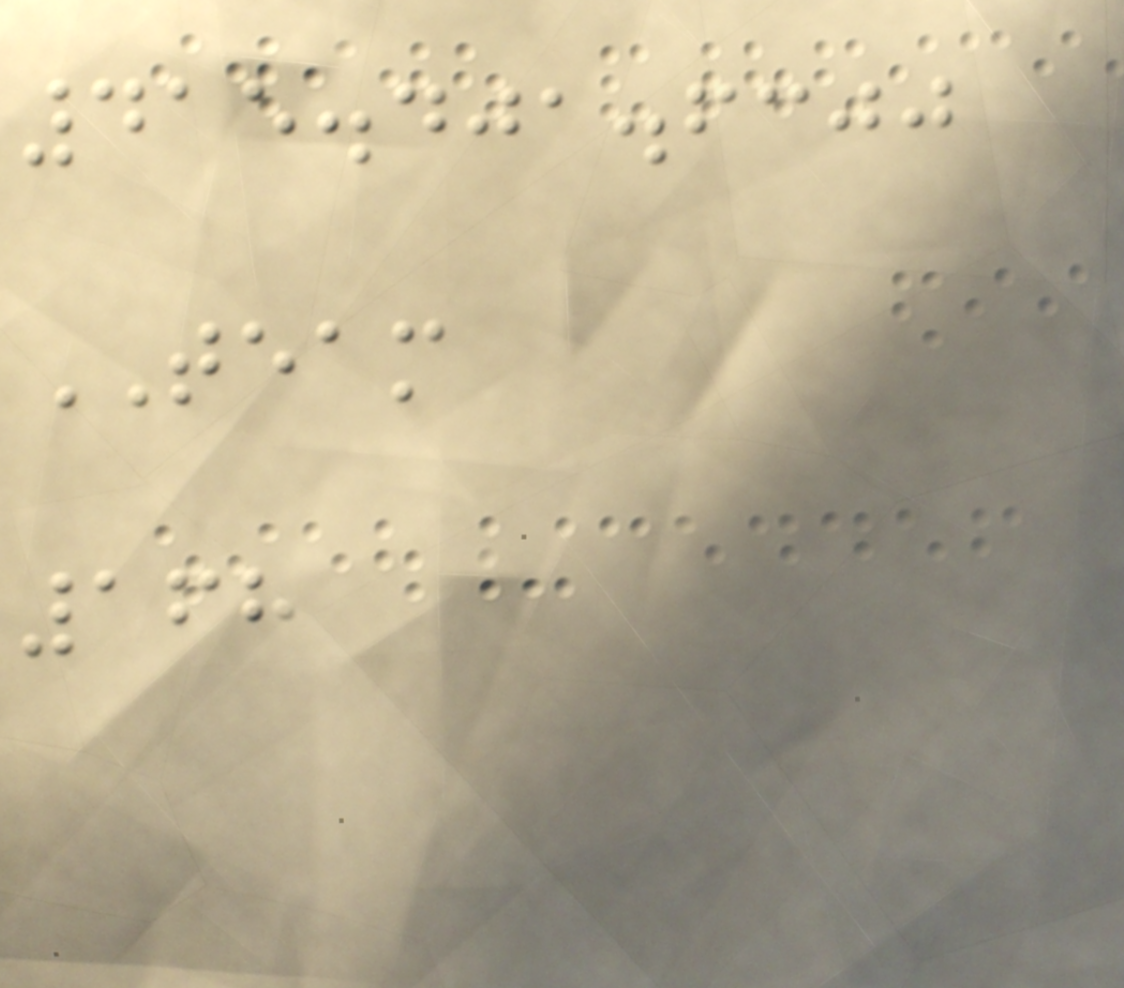415.401.6300
TEAM
168
